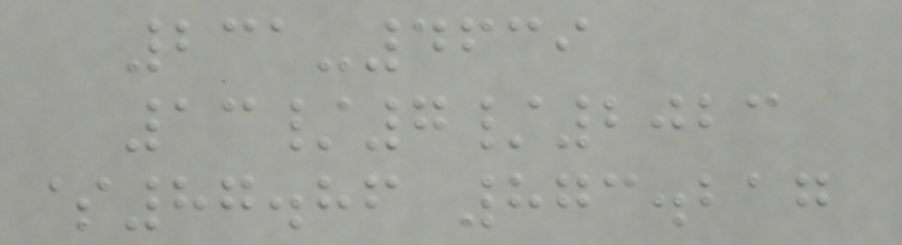231-4639
13/7/2023
$87.86 873.217
